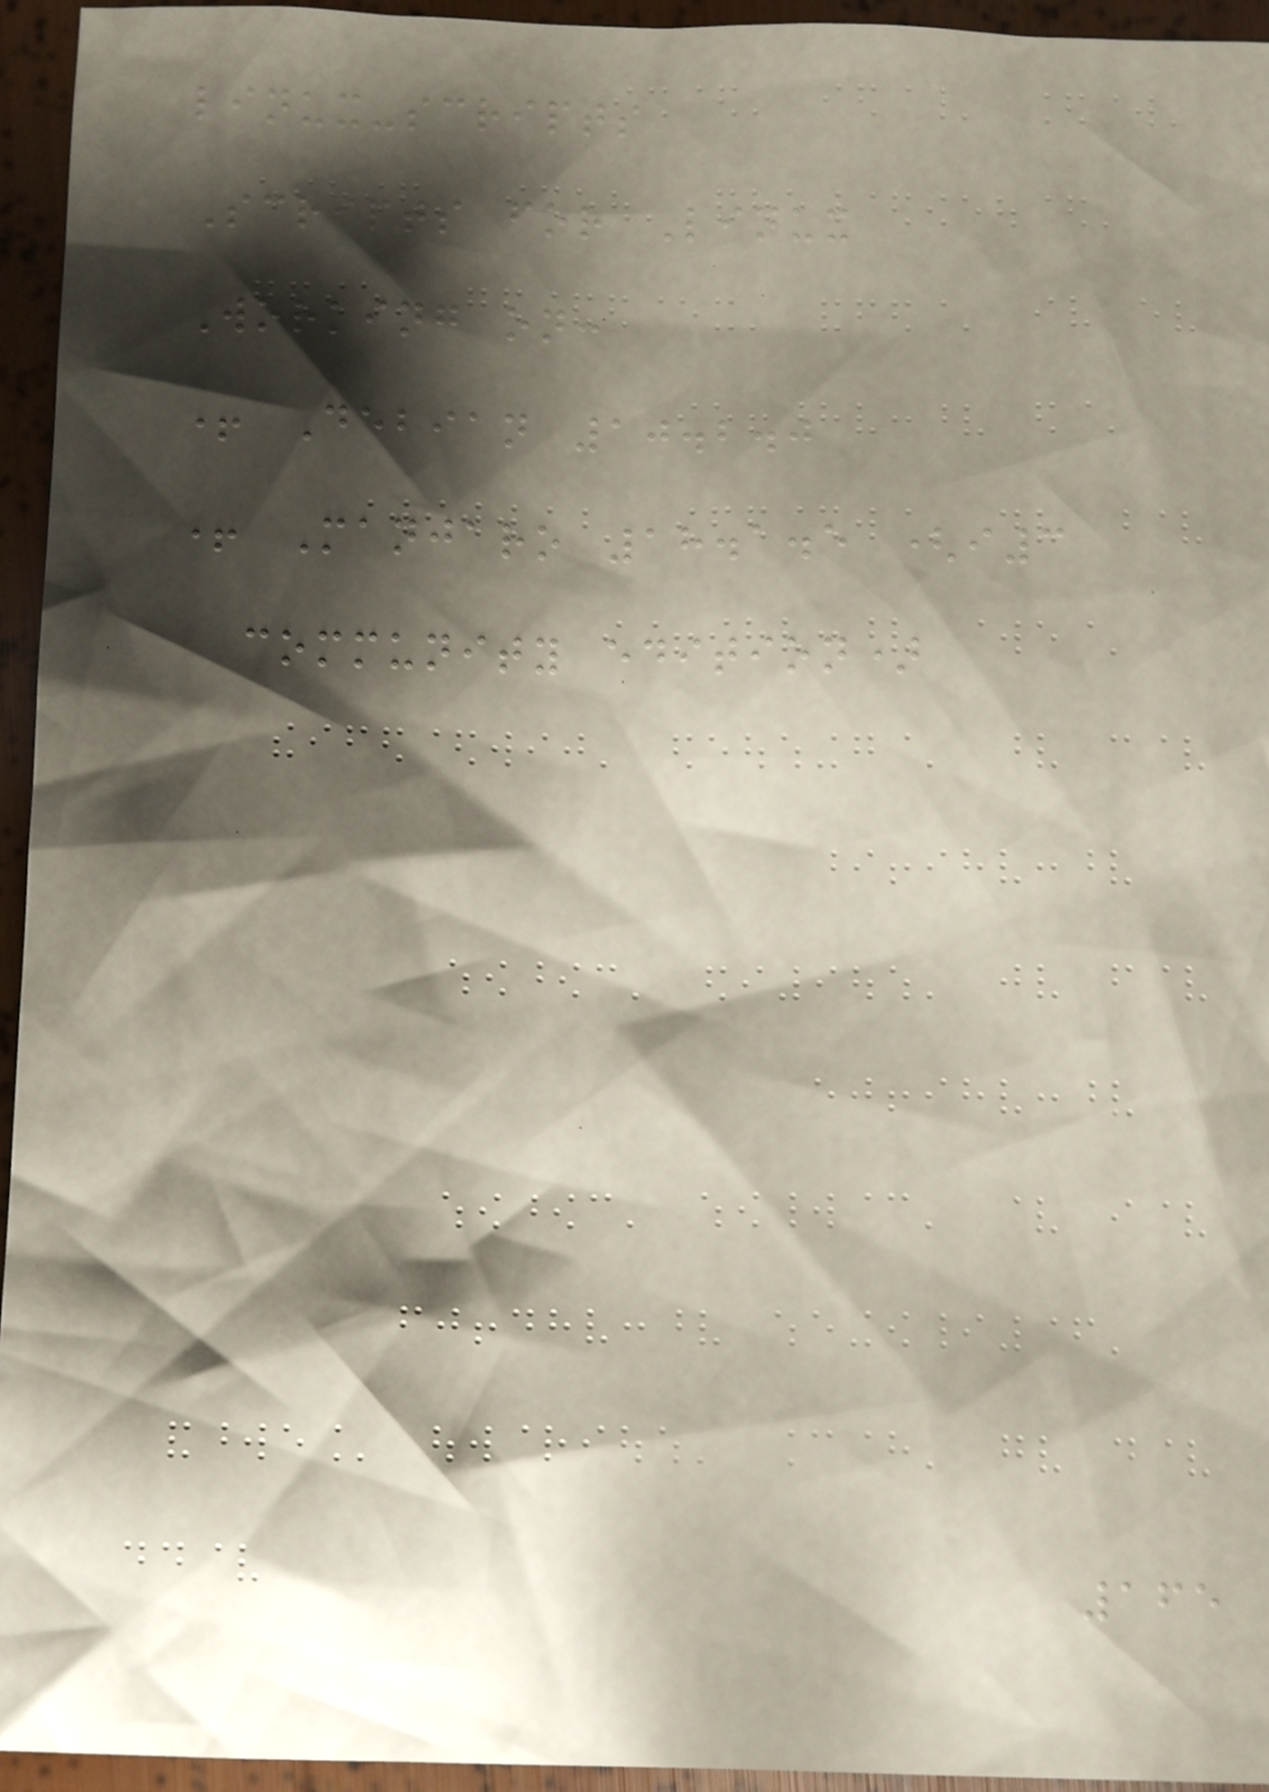linux-scripts
Scripts for Linux
Working on:
+ Debian 10.2.0
+ Manjaro 18.1.5 (i3
community edition)
165
